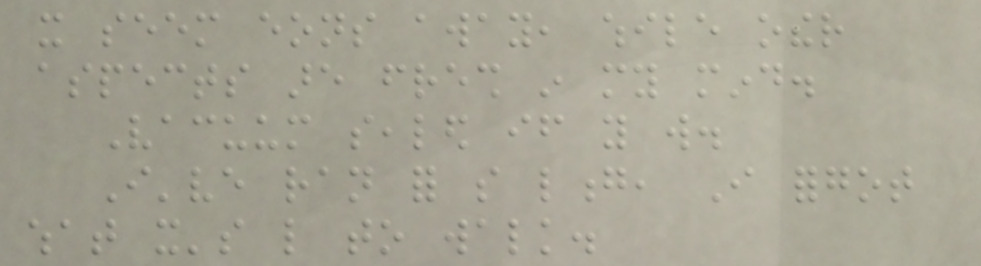it seem eons away, while other
aspects are fresh in my mind.
Vacuum sealed if you will.
I've ran for so long, I forgot
what it's like to walk.
